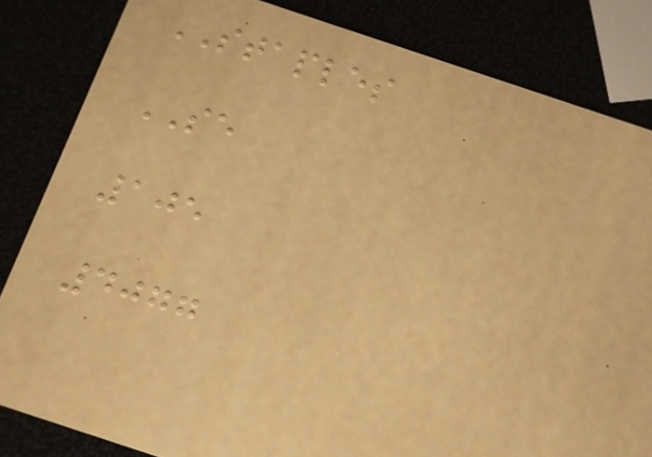STAPLES
SE
105
4077
